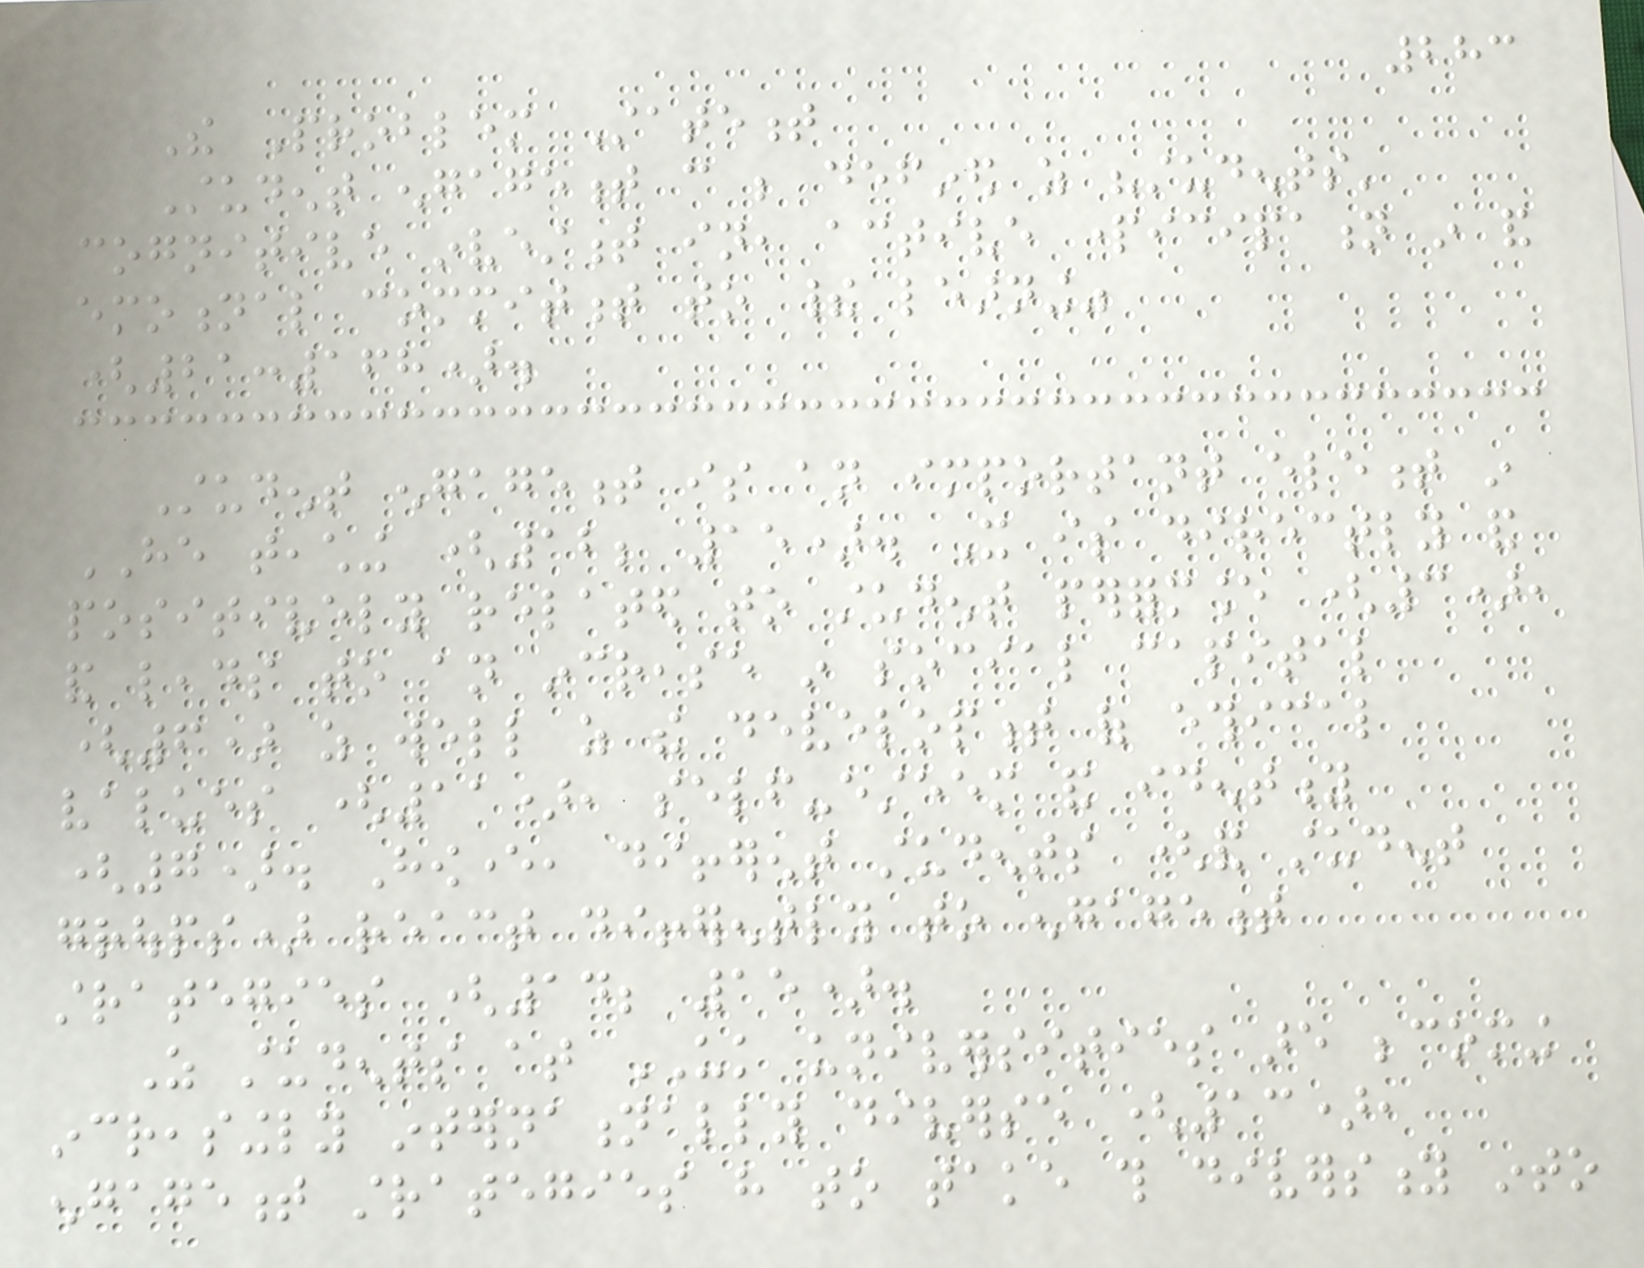283
The Problem Statement
Student engagement can be defined as "students'
cognitive investment in, active participation in and
emotional commitment to their learning"
(21:168).
Student engagement is an important element in
HE teaching (12; 15). It is directly and
positively related to student performance (3),
and leads to an increase in social capital
(6) as well as the development of ethical
values (11), self-esteem and identity
(7). However, different students (and student
groups) react differently to engagement
strategies (14; 15).
As students at UK universities are becoming
increasingly internationally diverse (13),
engagement strategies have to take this diversity into
